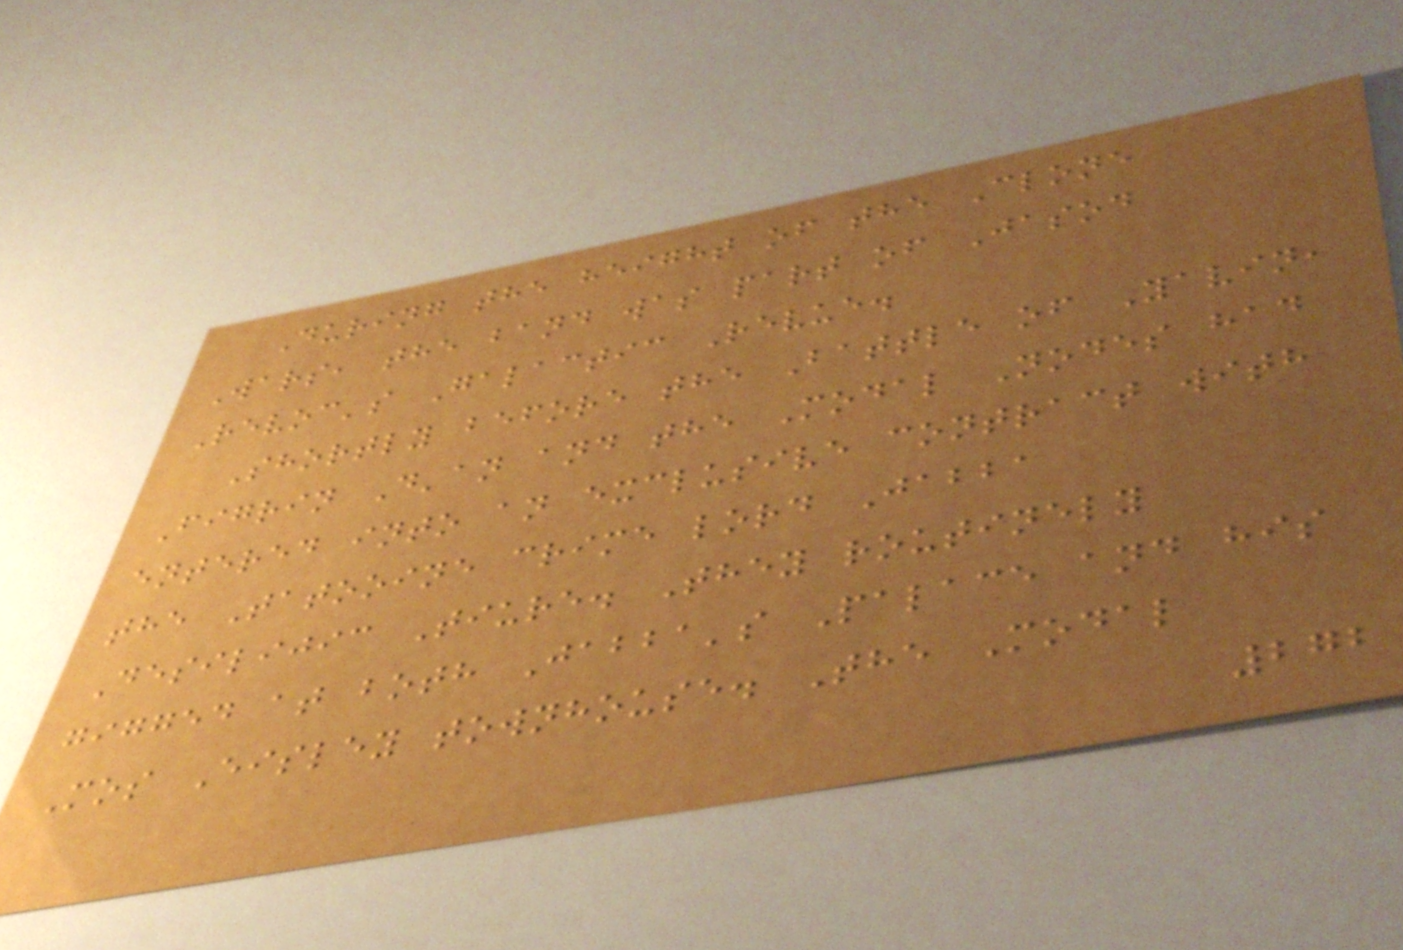During the height of the Clone
Wars, the band was part of Jasod
Revoc's Galactic Revue.
Shortly before the Battle of Yavin,
Figrin D'an and the Modal Nodes had
entered into an exclusive contract with
the Tatooine crime lord Jabba
Desilijic Tiure. They routinely
gigged at both Jabba's Palace and his
Mos Eisley townhouse. The Modal
272
